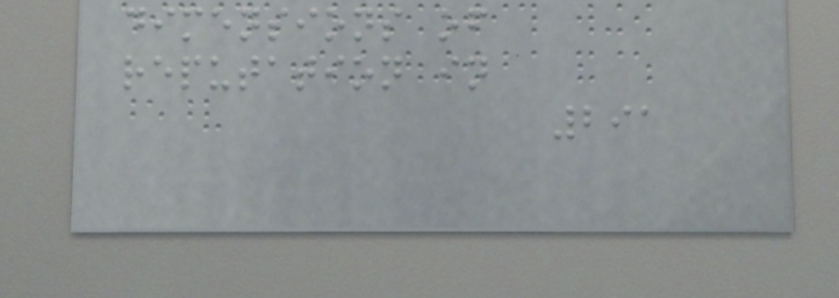dimensions of
reputation in
291
